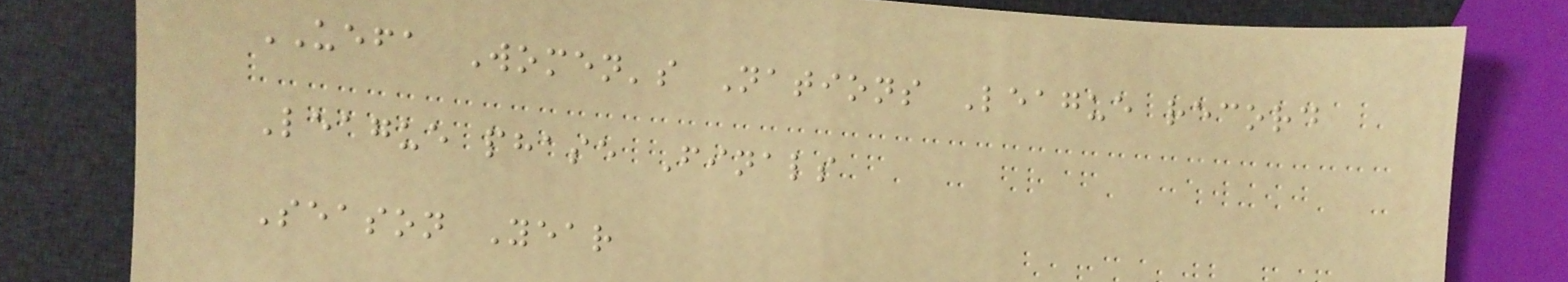UEFA Women's Nations League record
League phase Finals
Season Year
